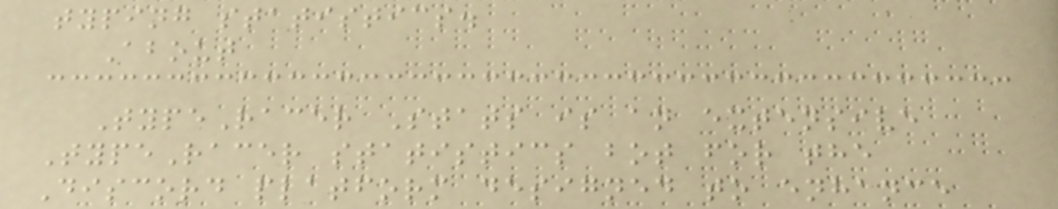typing statistics.
About
TypeRacer Stats is an extensive
TypeRacer statistics bot for the
Discord platform designed to enhance
